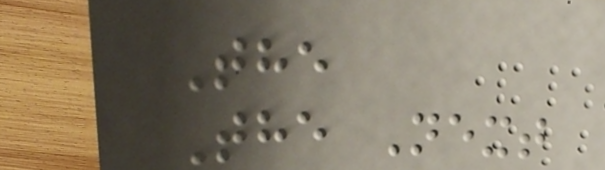The
The Next
